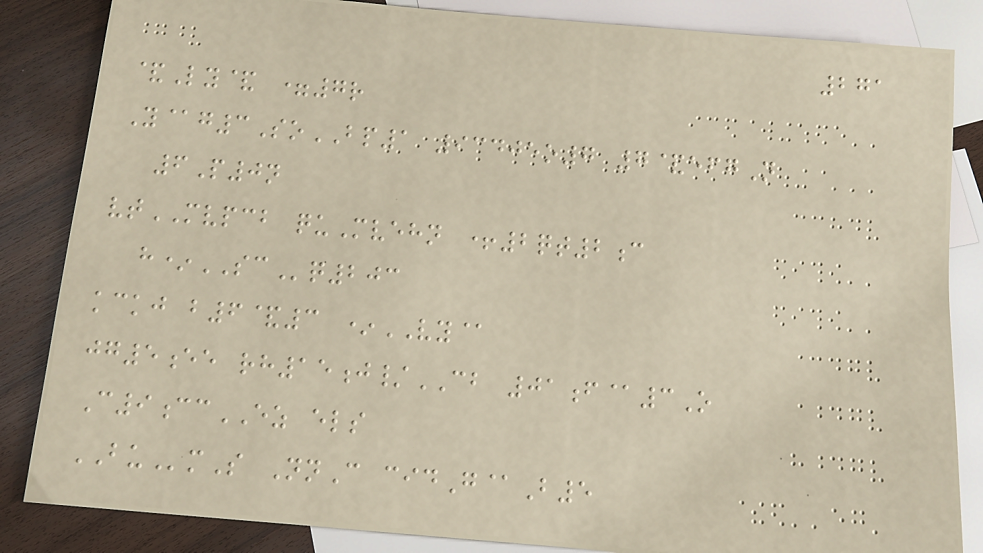271
&Ly& =7r
Y@g3SoBP1 93405o7 7&efgN
6P0n
vtMVPCB quMvehn +2qt2c
h*SCq203
kckj b6&3 *VY@
jg5ee rh15j/CB 01f@3O
C9ccEZ els
BUmS NnC cidG@B5
